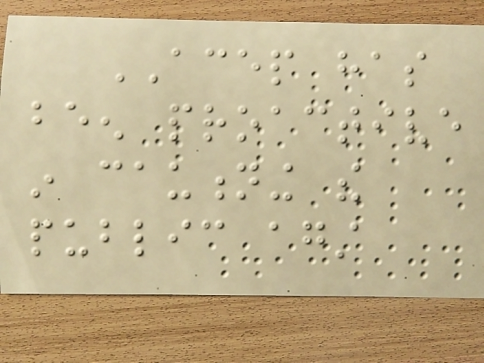ACEP has
been proactive
in cautioning the
public against
